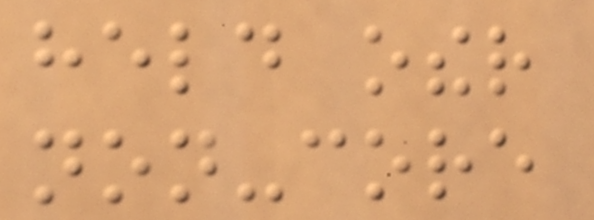held other
non-core
